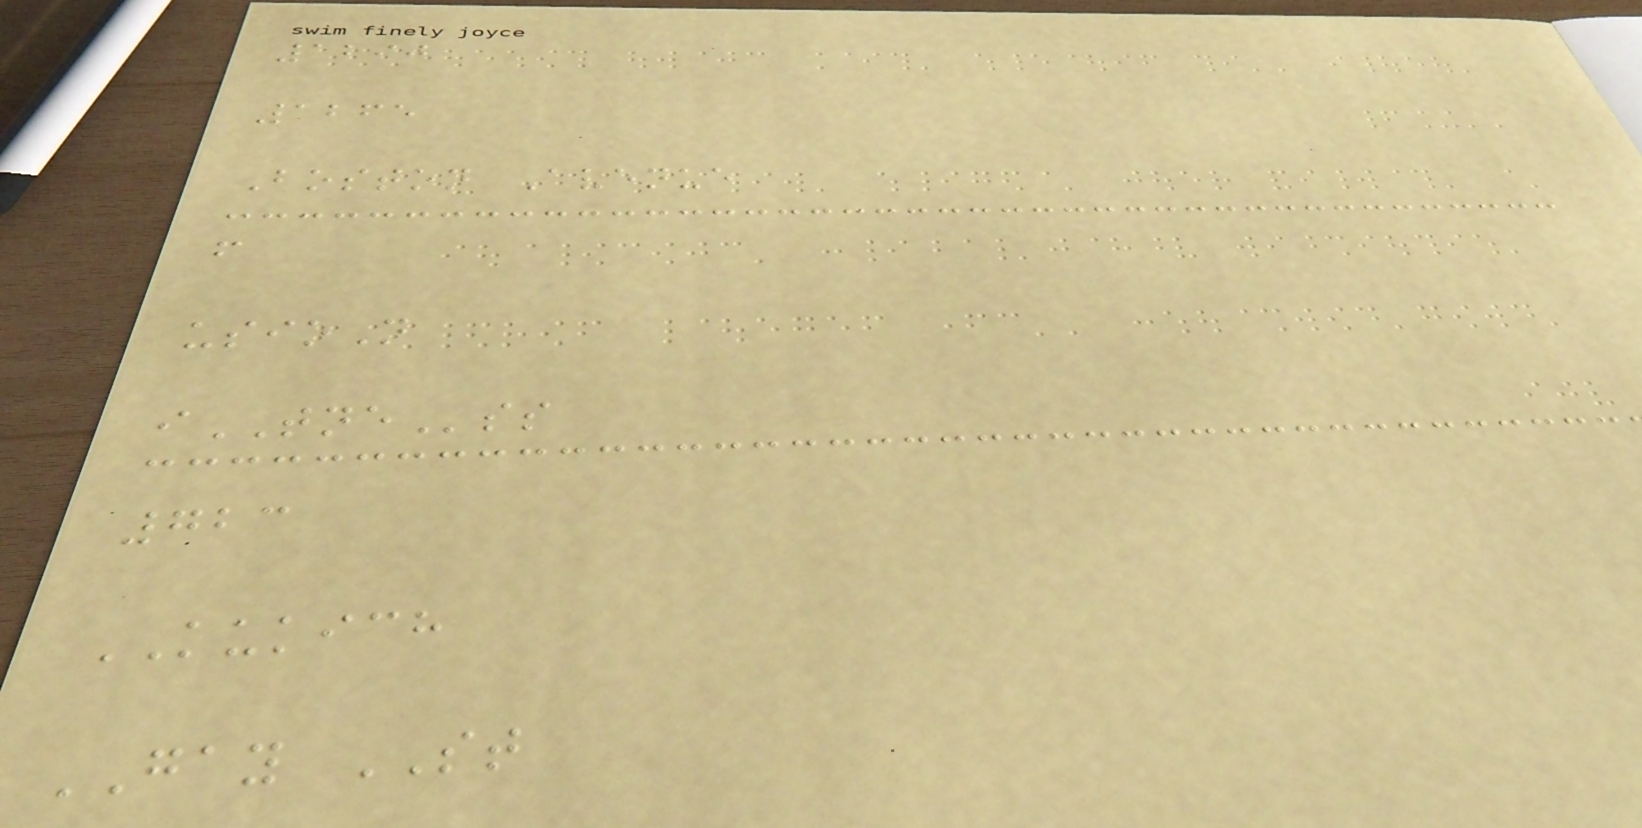1290
1265
Boston Avenue
f
usioN
iTNEss
723
KUKICH
GAY ST
